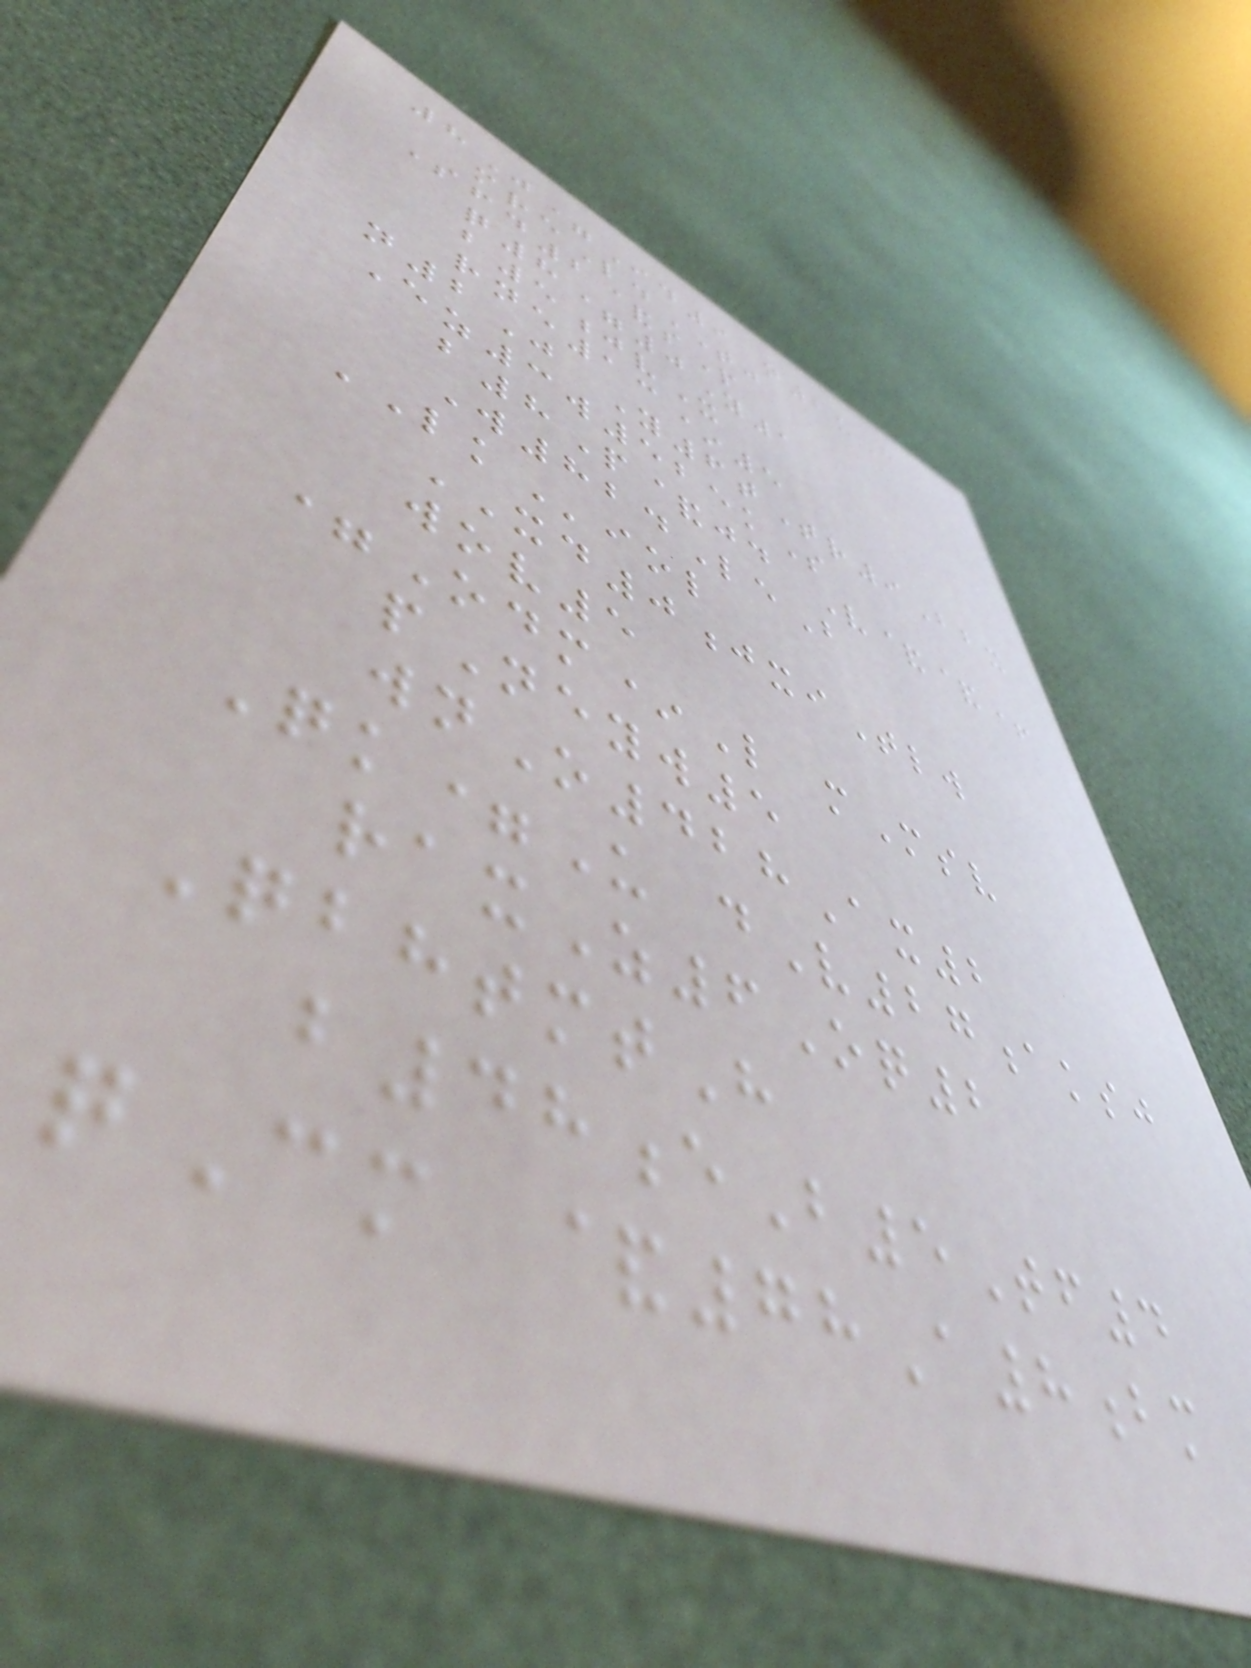8J=Id9 n2uC
mreLdTJ
Sfd2&sP
q8=0Y1
b5jvX
rne13*5
n2J Y6tTr9Bbx
Ez3w525kS
b8P&jd V&&+
W824LeB
LKiol
XD0jxiTlw
wov5
=Odm*L mMsv
pNeyw5
wnO428Ax2
Qk=U dV27aksj
raxZ6Oq2
QbhtmtH
b48eB5Tf4
qCm &78A8bm
